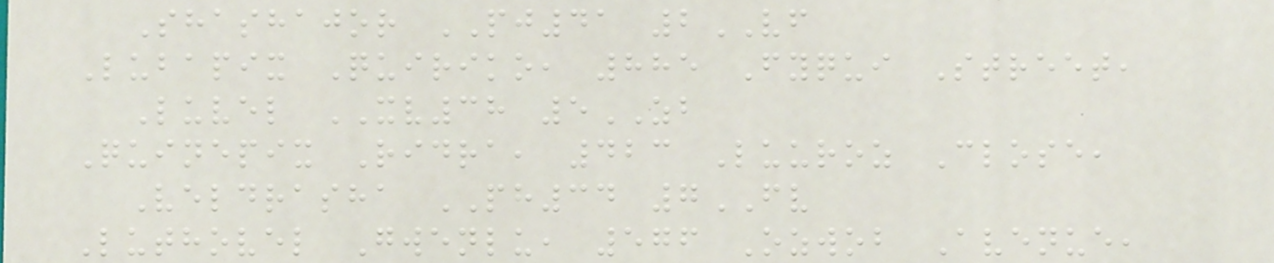Shashajor PJ41 2VF
Lubapix Quiriko, 885 Fyqui Street,
Luvel XV38 5ZB
Quinepix Ridra, 423 Luuroz Close,
Veldrasha PH34 7FV
Luthovel Gwenlu, 576 Ozwob Avenue,
